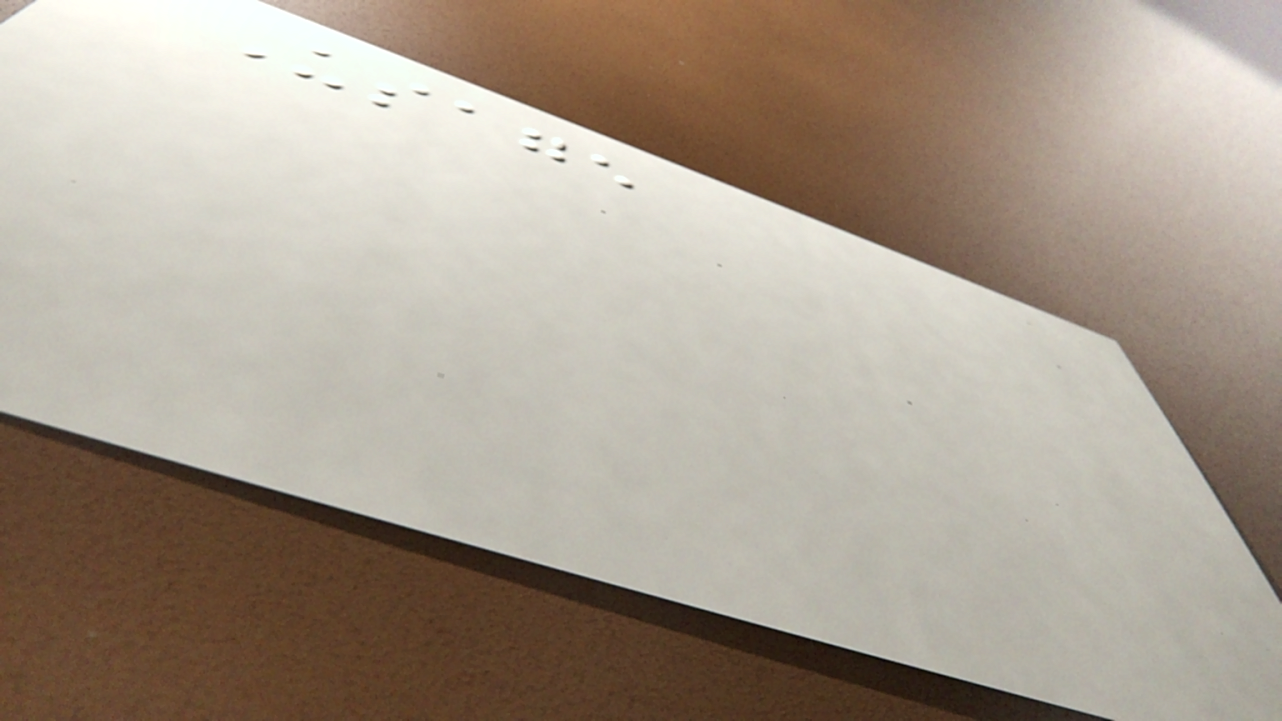Usage
